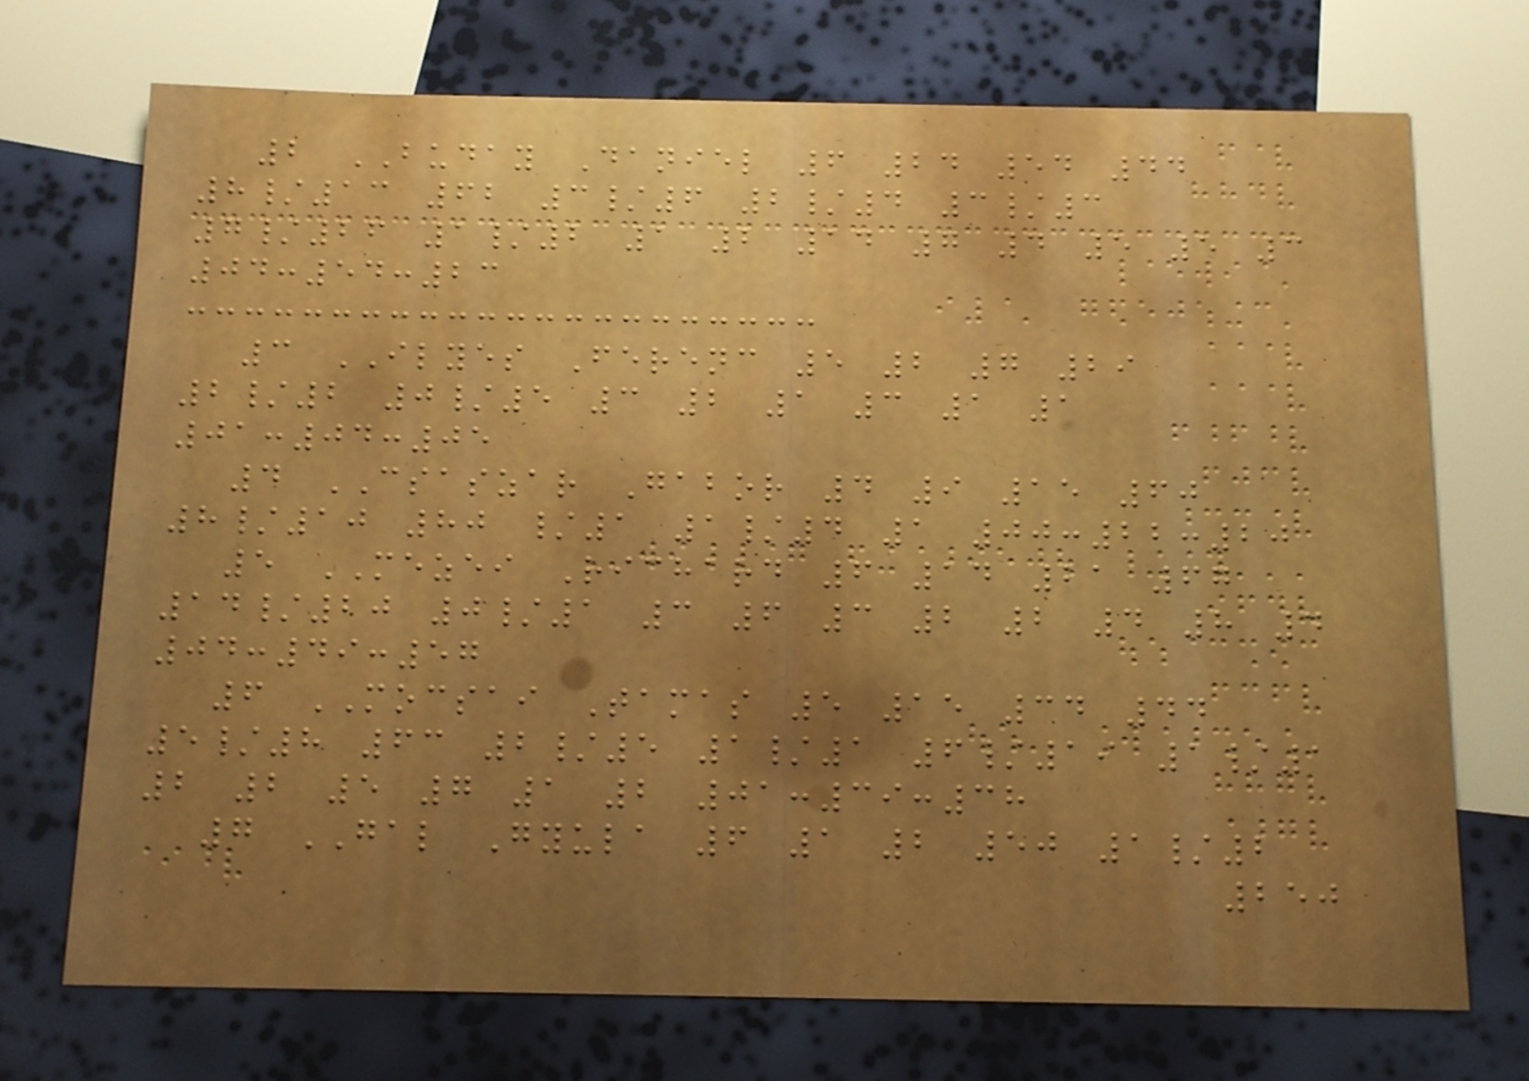2 BUDAY Daniel 6 24 54 44
8/13 62 3/6 2/4 3/3
7/26 1/2 1 2 14 7 4 5 5 3
04:54:23
3 ILYES Ferenc 5 2 7 29
2/2 0/5 3 2 1 3 1 1
01:04:05
4 CSASZAR Gabor 4 9 15 60
8/10 80 /1 1/4 1 00:22:20
5 MEZEI Richard 6 14 21 67
14/20 0/1 3 6 3 2 2 4 8 4
04:49:57
6 MOCSAI Tamas 5 15 34 44
5/8 63 2/5 1/1 6/19 1/1
2 2 5 7 1 2 01:39:38
7 GAL Gyula 6 1 2 50 1/2
250
